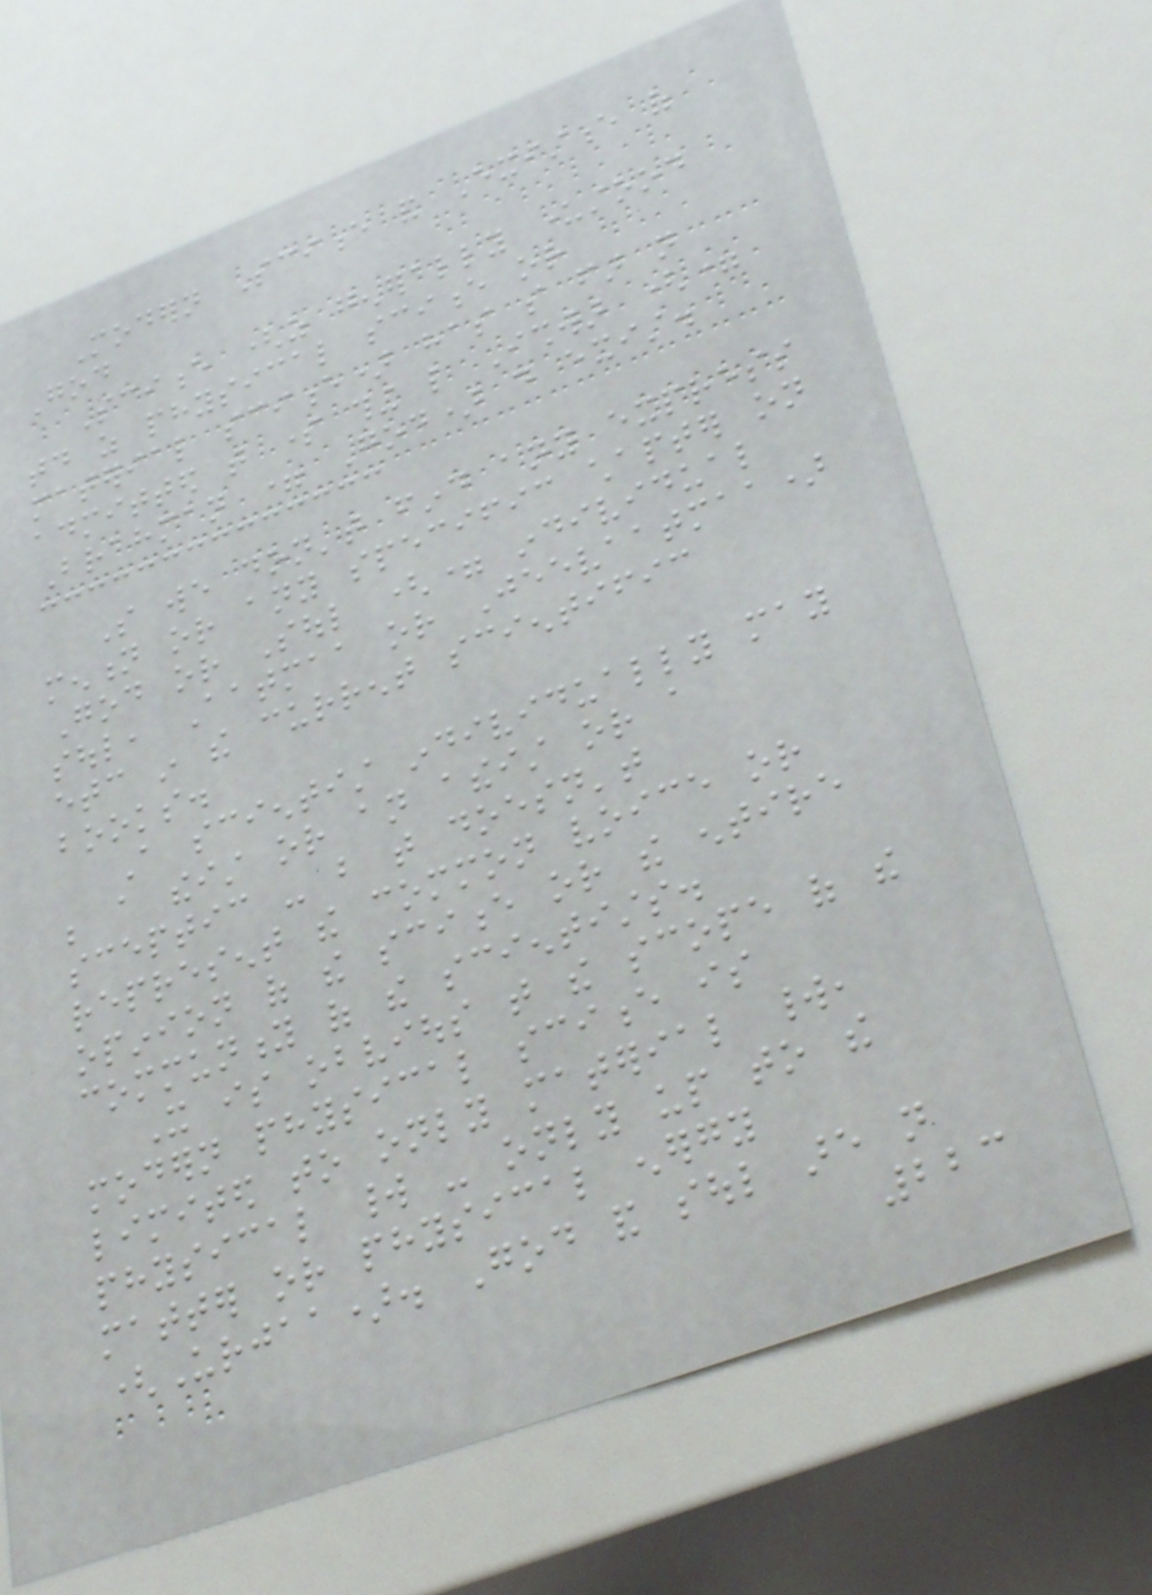Modern Science and Existence of
God
Science (as generally understood
today as physical science or
material science) has so far not
admitted that some thing like Ishwar (=
Brahman = God) do exist.
So we don't find any express
mention or any specific chapter on
God or Soul (= individual
soul, Aatmaa or Jeevaatmaa)
etc in the current scientific
books.
A scientist individually may
be a theist or an atheist or a
sceptic - but that doesn't
represent the common voice or
opinion of the science or the entire
community of the scientists.
It is obvious that the scope of the
modern physical science is
limited to only material world,
physical world - only up to the
matter or physical energy
(Urjaa). God and soul are not
223
